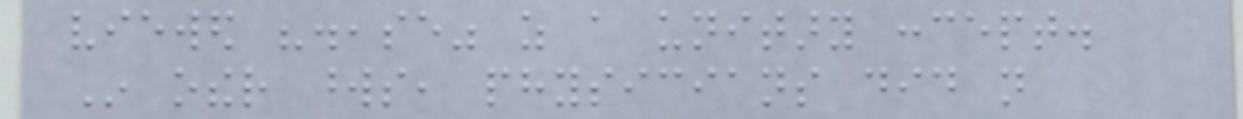viewed "disease" as a unitary concept.
In other words, physicians did not
